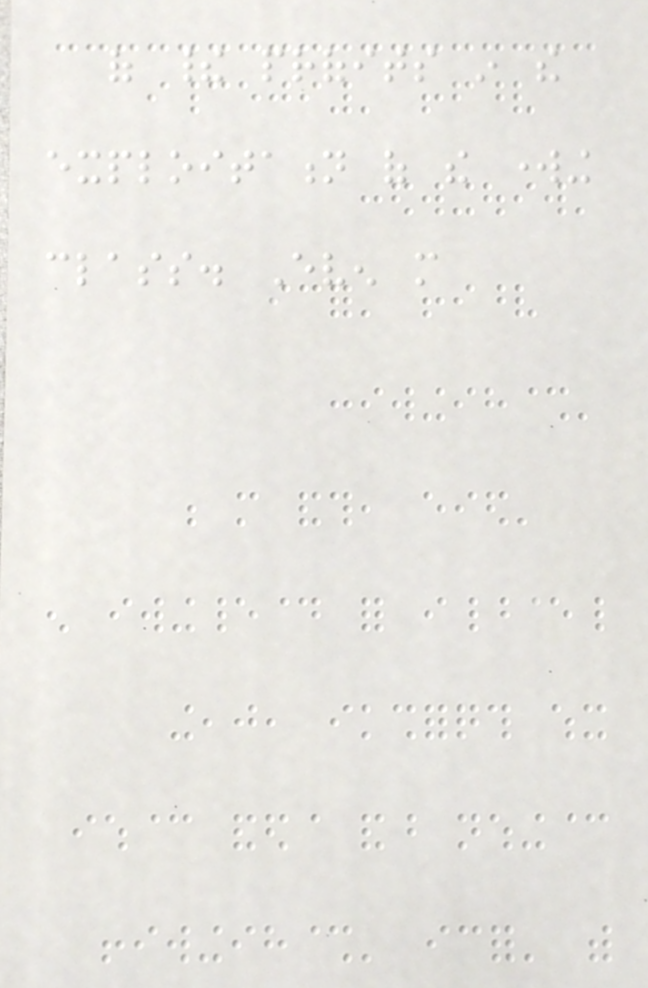of their profits in the
exploitation of the working
class. Even more
